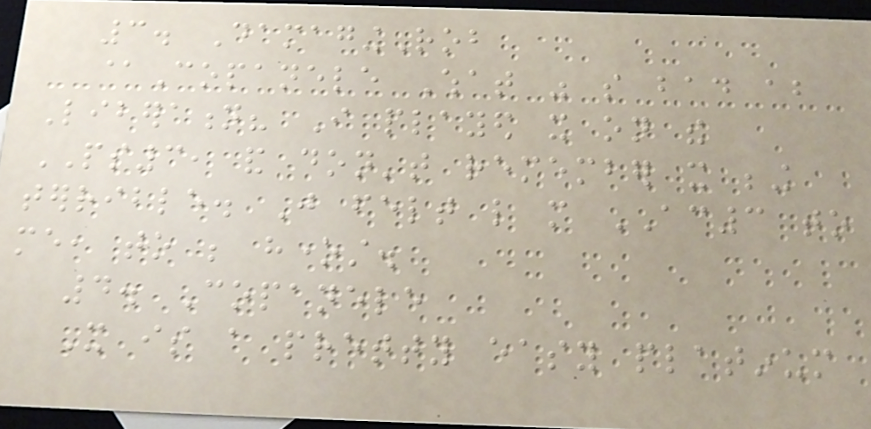3. DamagingRob
@Copanele What was so bad about
Liberation? I played it on the
PS3, and don't remember it being
terrible. Just felt like more AC3 to
me, to be honest.
4. Copanele
It is a pretty easy platinum
